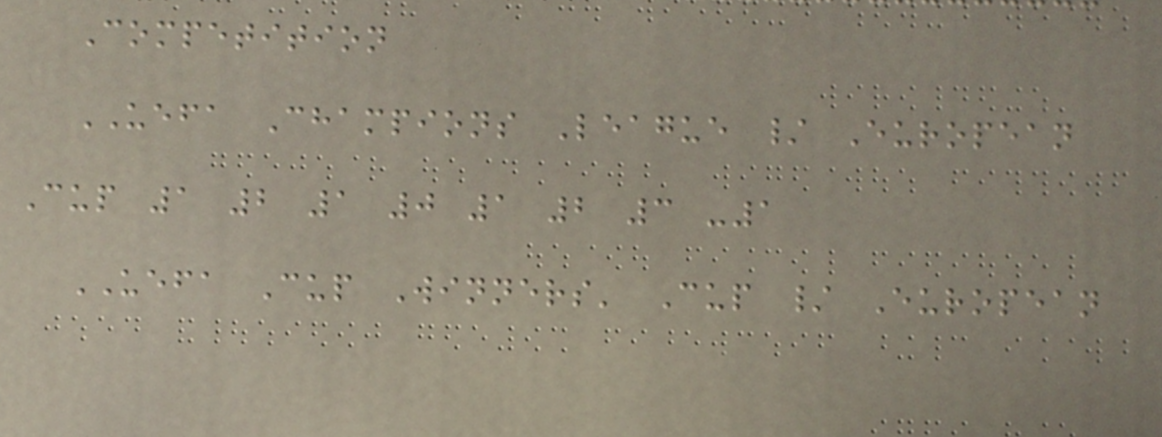Competition
UEFA Champions League / European
Cup 1 2 1 0 1 2 3 -1
UEFA Cup Winners' Cup / European
